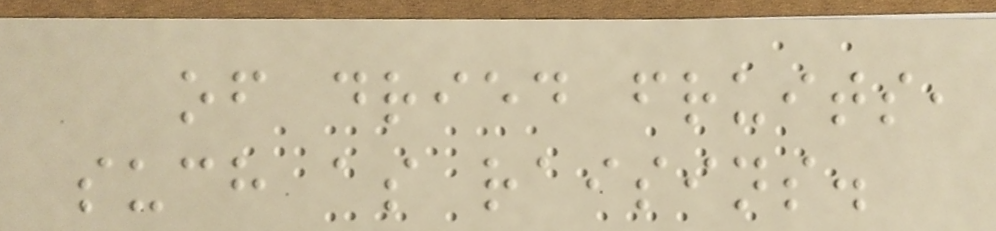of dried fruits,
such as raisins.
